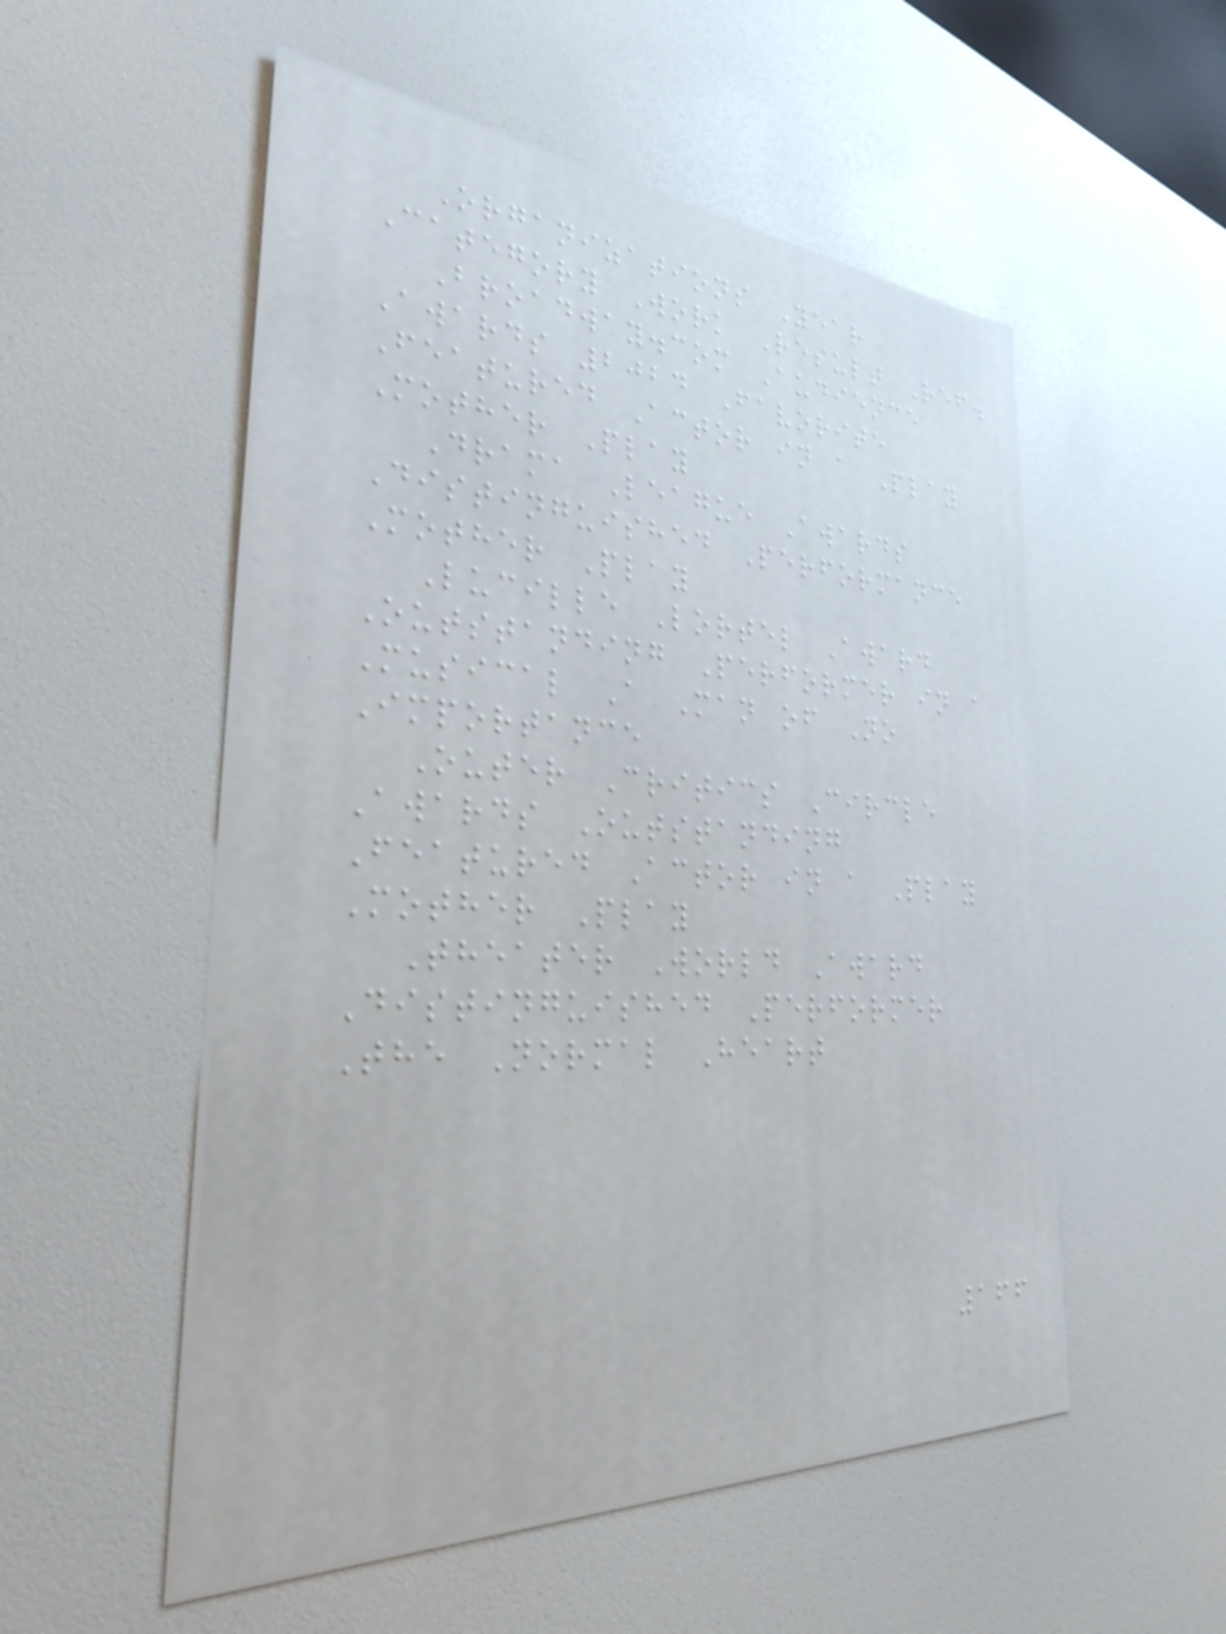Organizations Year
Category Work Result Ref.
Broadway.com Audience
Awards 2024 Favorite
Featured Actor in a Play
Mother Play
Drama League Awards
Distinguished Performance
Mother Play
Lucille Lortel Award
Outstanding Performer in a
Musical A Man of No
Importance
Outer Critics Circle
Awards Outstanding
Featured Actor in a Play
Mother Play
Theater World Award
Distinguished Performer
The Normal Heart
166
